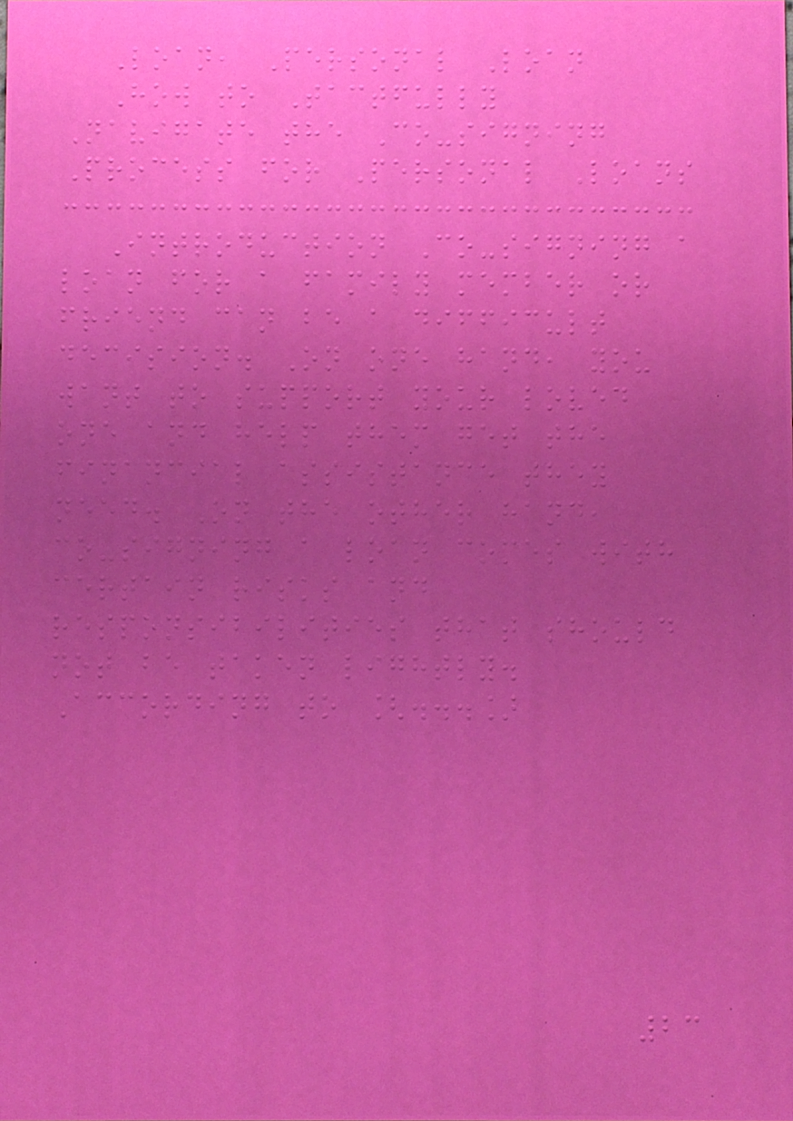Loan, Personal Loan
How to Tactfully
Navigate the Co-signing
Process for Personal Loans
Introduction Co-signing a
loan for a family member or
friend can be a difficult
decision. On one hand, you
want to support your loved
one and help them get the
financial assistance they
need. On the other hand,
co-signing a loan comes with
certain risks and
responsibilities that should
not be taken lightly.
According to [...]
23
